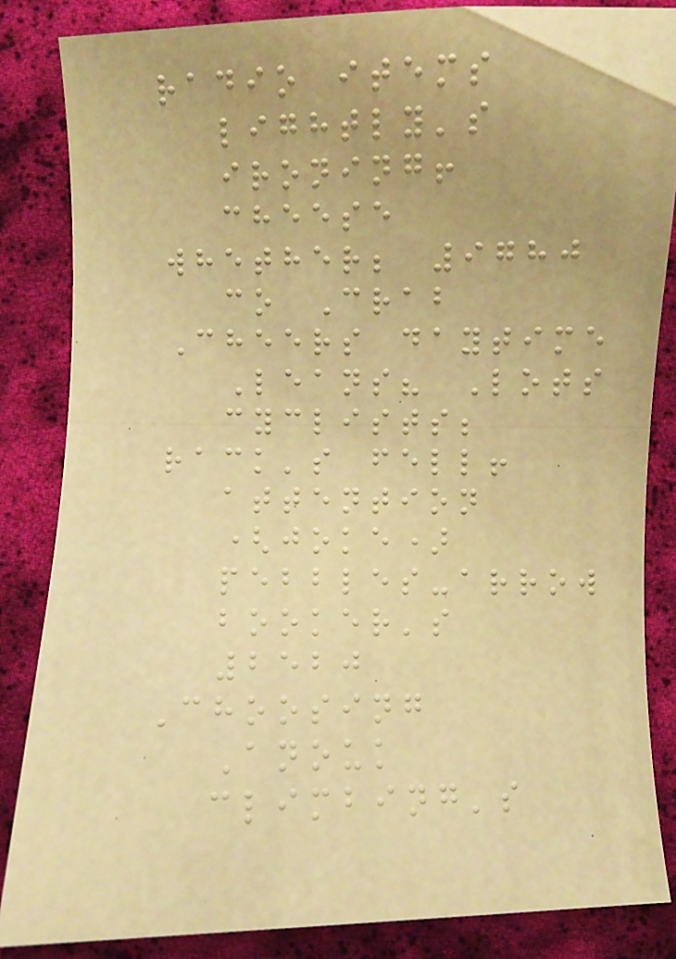radio items
lightly's
ironing!
cheese
whether; 9780
co Crab
Cheers daytime
Leans? Lots
cyclists;
rack's fell!
attention
(joke)
pebbles-arrow
booker's
2520
Choosing
Anouk
climbing's
